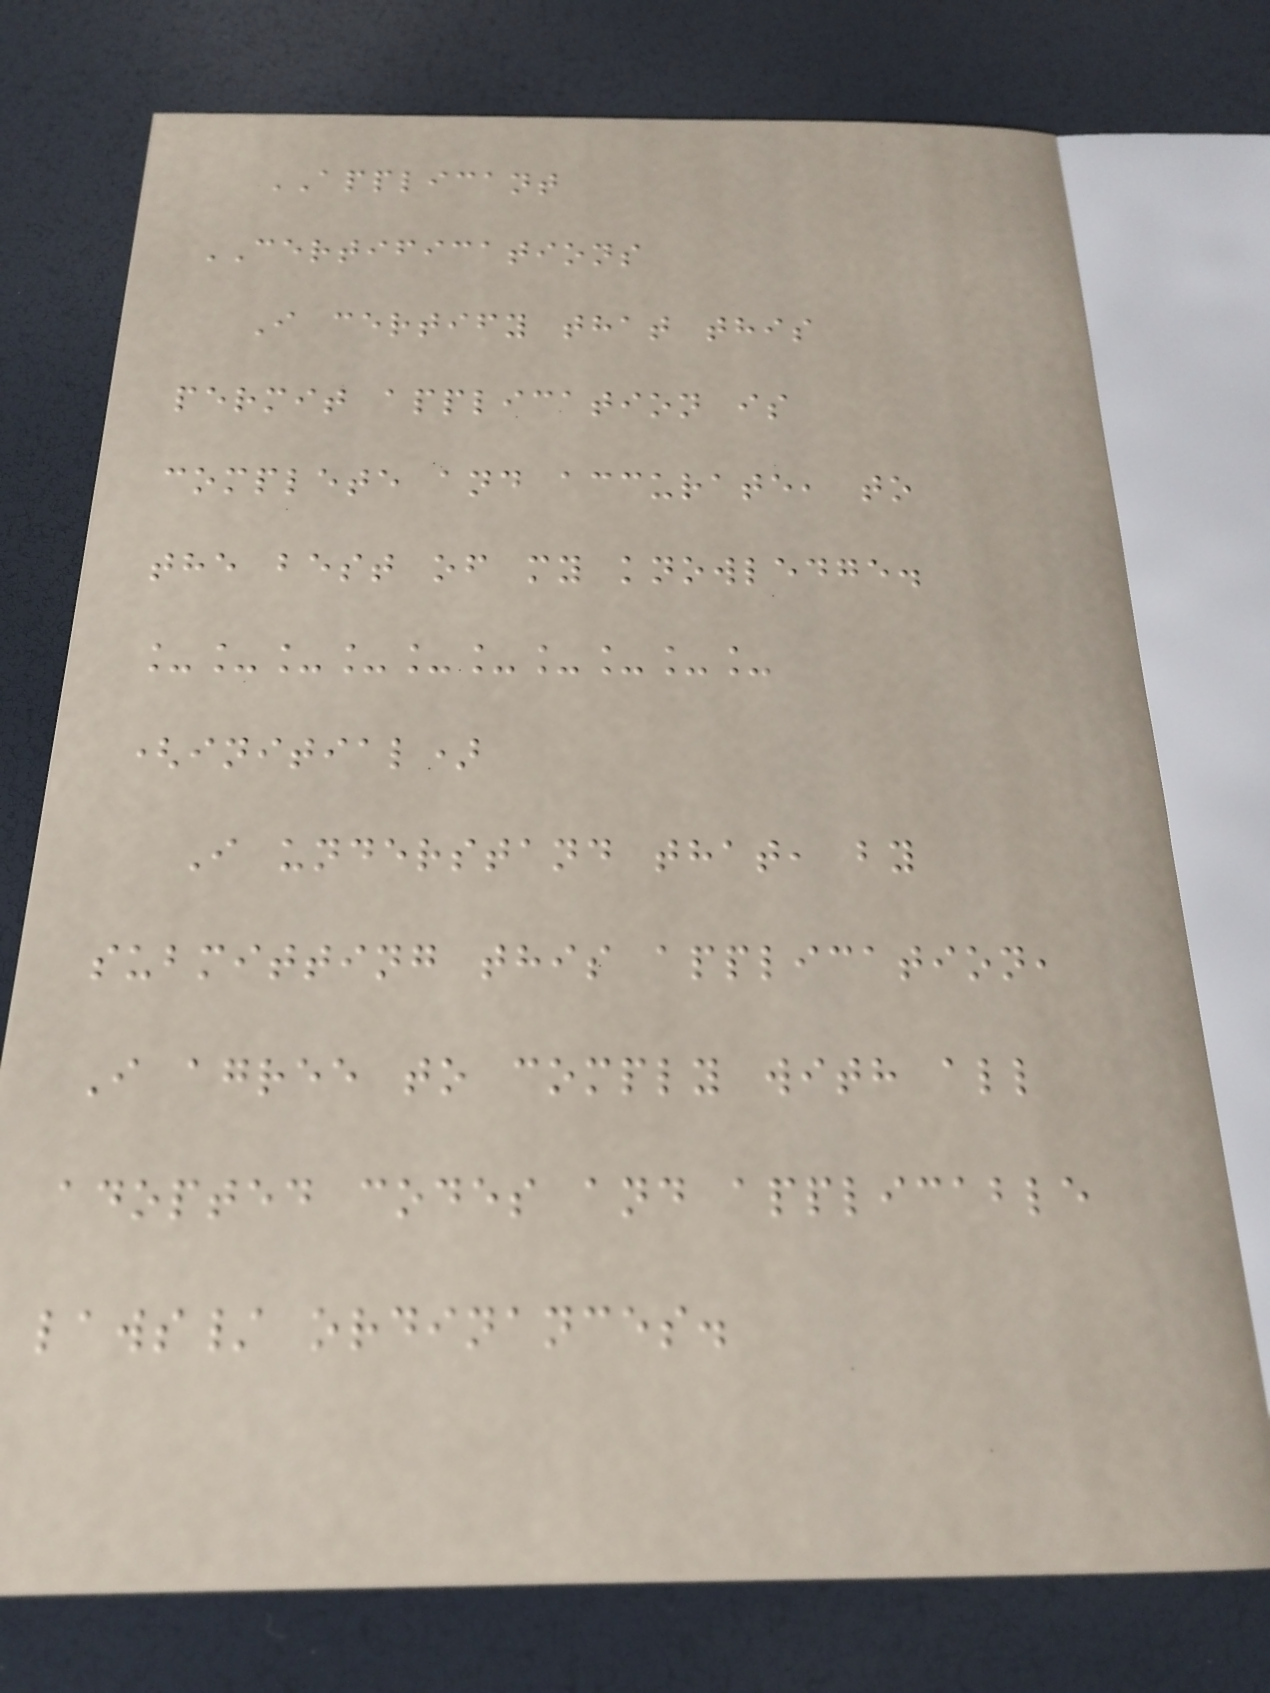APPLICANT
CERTIFICATIONS
I certify that this
permit application is
complete and accurate, to
the best of my knowledge.
__________
(initial)
I understand that, by
submitting this application,
I agree to comply with all
adopted codes and applicable
laws/ ordinances.
